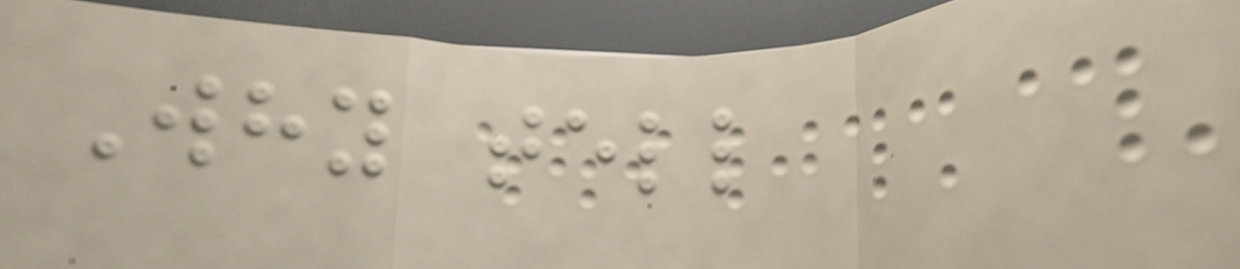Why tell
